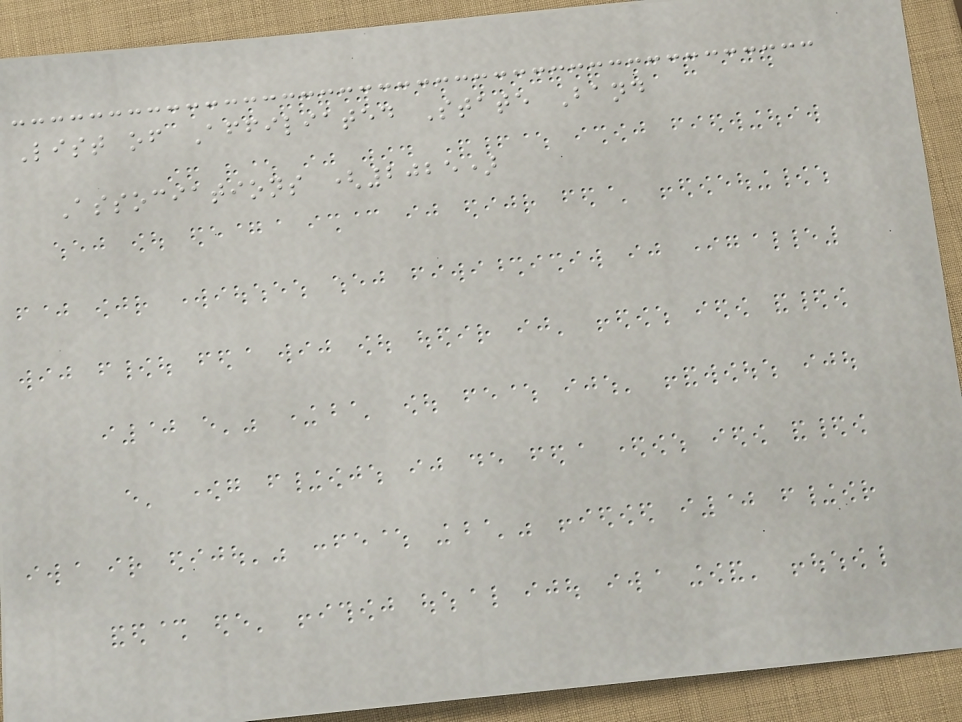List of Affiliated State Band
Associations (2025)
